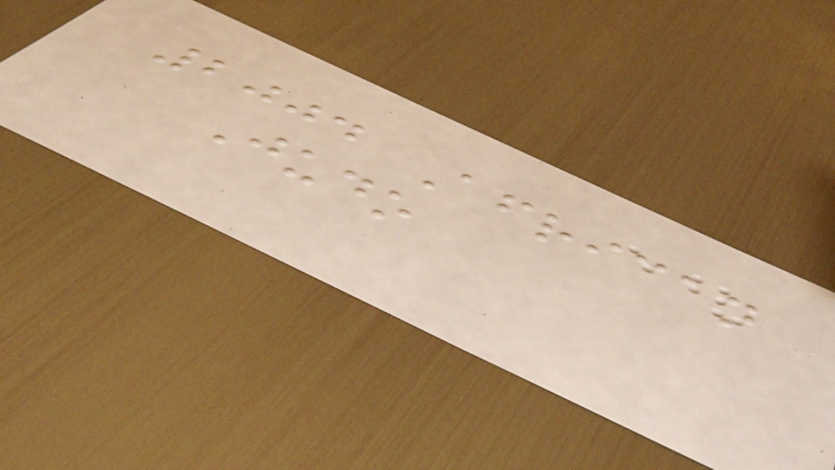2004 African
Judo
